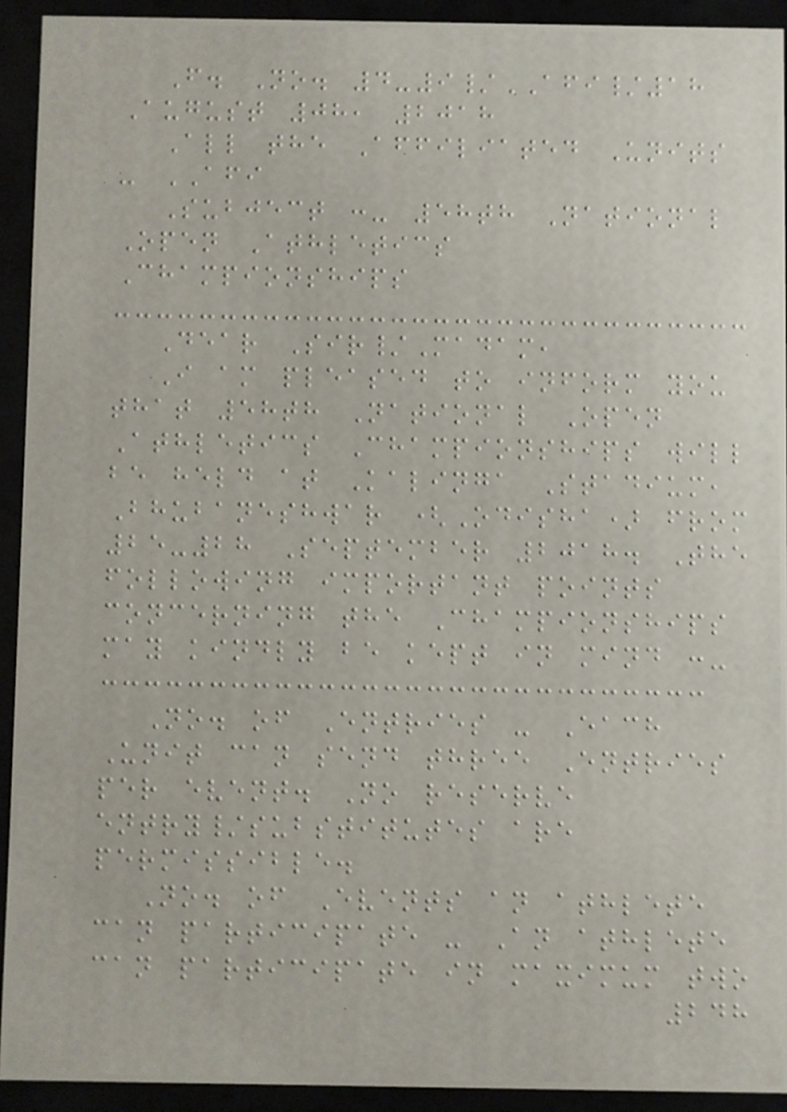F. No. 4-9/AFI/18
August 08, 2018
All the Affiliated Units
- AFI
Subject :- 58th National
Open Athletics
Championships
Dear Sir/Madam,
I am pleased to inform you
that 58th National Open
Athletics Championships will
be held at Kalinga Stadium,
Bhubaneshwar (Odisha) from
25-28 September 2018. The
following important points
concerning the Championships
may kindly be kept in mind :-
No. of Entries - Each
Unit can send three Entries
per event. No reserve
entry/substitutes are
permissible.
No. of Events an athlete
can participate - An athlete
can participate in maximum two
248
